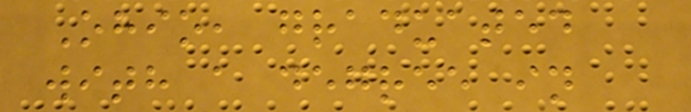Ohio, graduated
with a degree in
